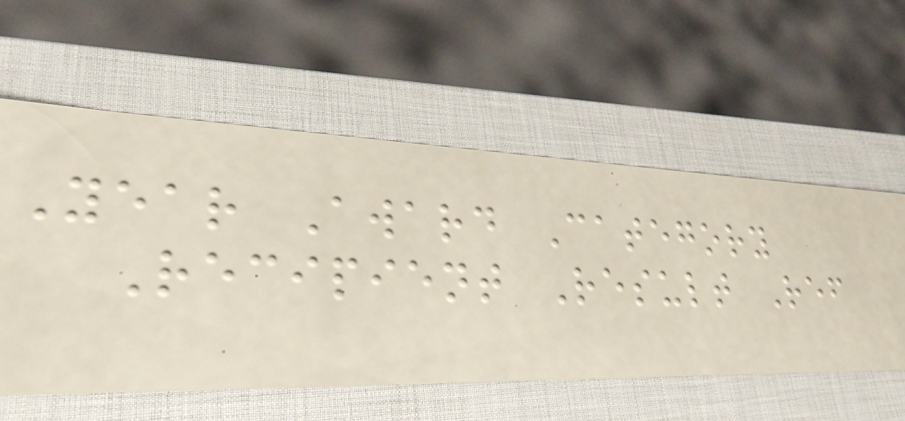Year Award Category
Recipient Result Ref
